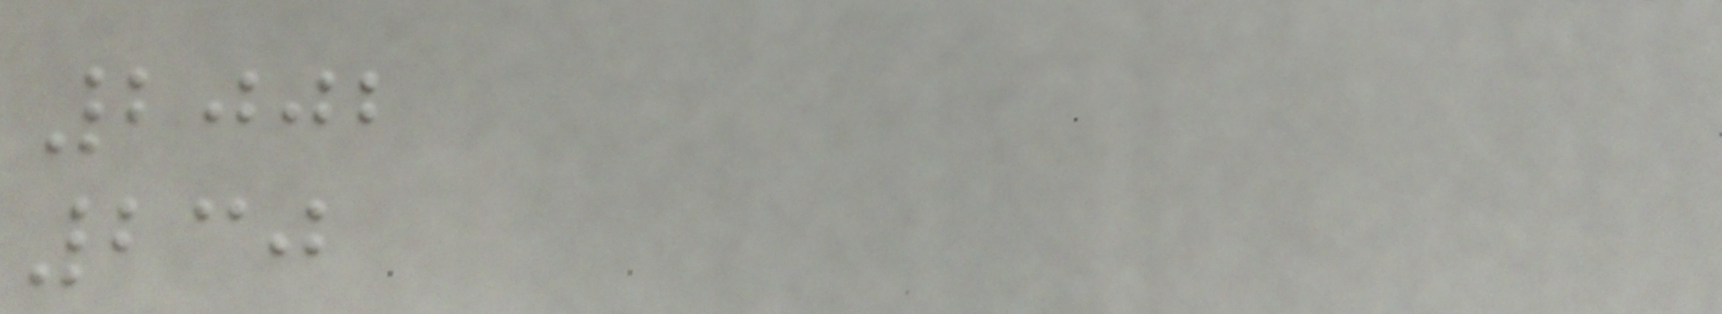2002
230
